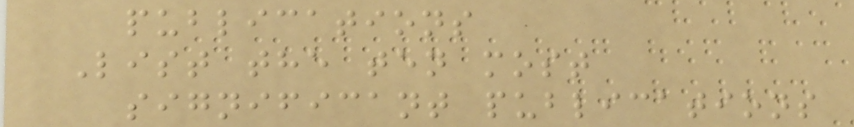publications
List the ten most
significant publications
